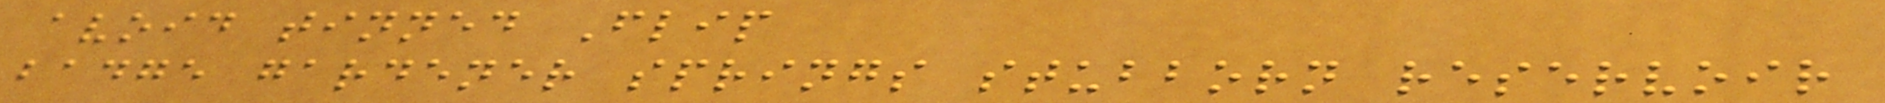avoid tinned Flip
badge gardener springs stubborn reservoir
